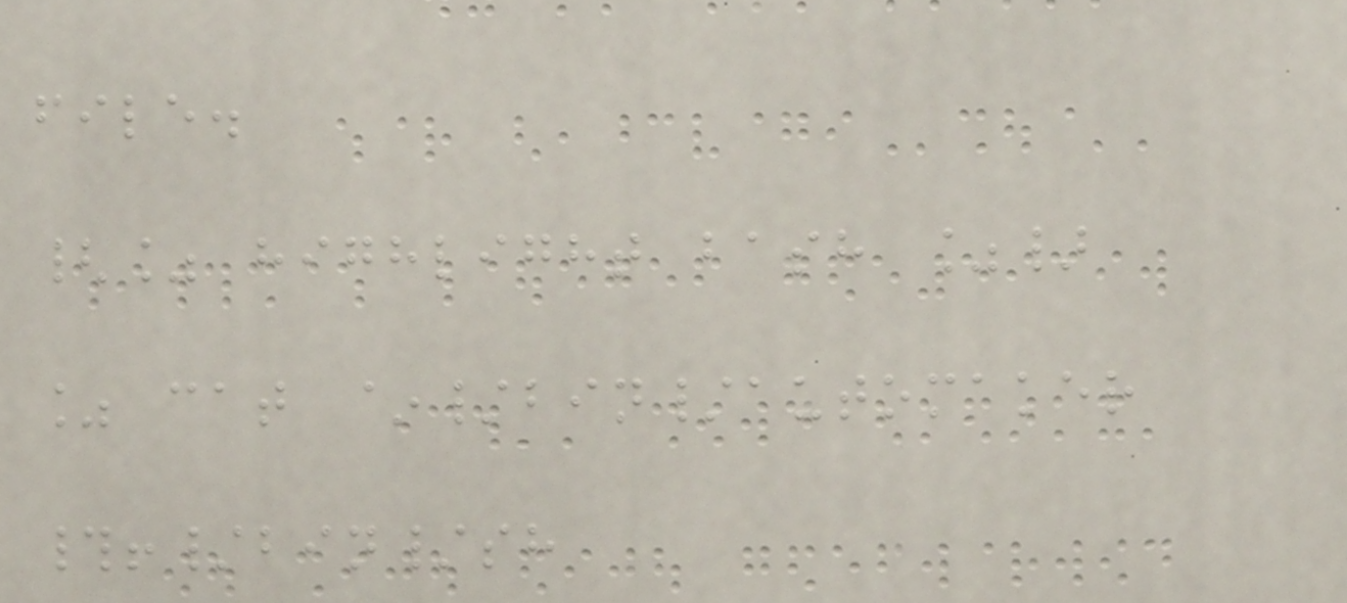file.
{% highlight bash %}
% cat ~/bin/automaker
#!/bin/sh
